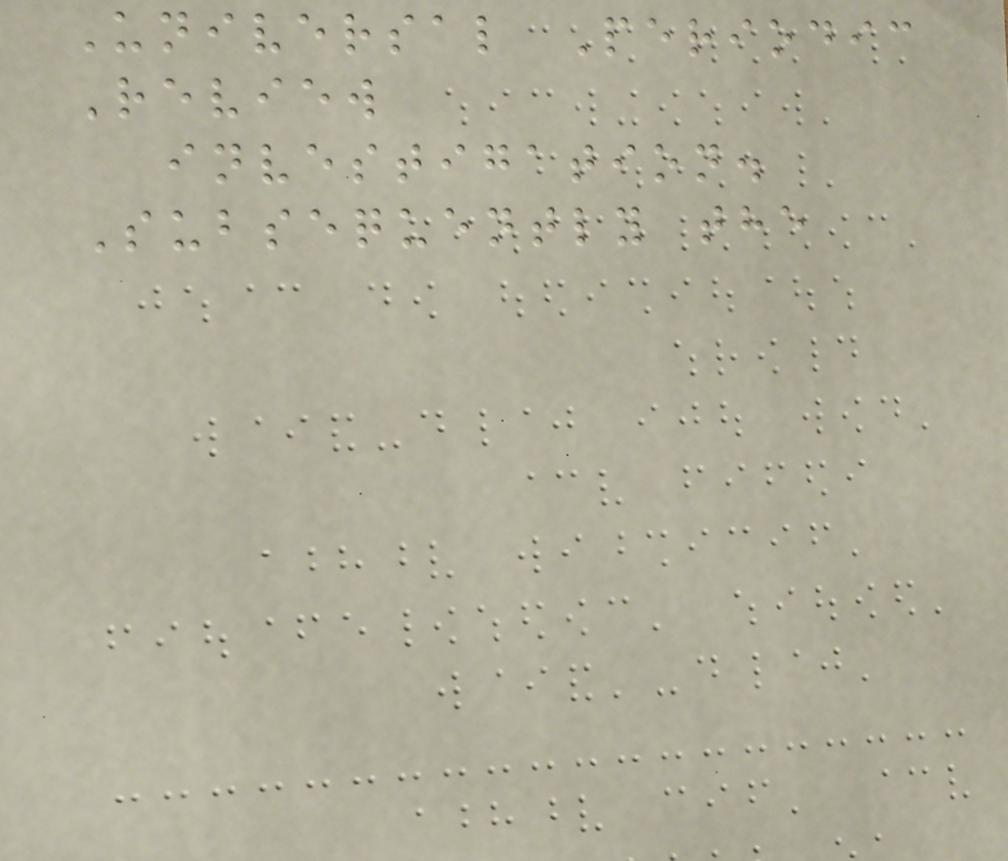Universal Periodic
Review
investigation.
Subsequently the
